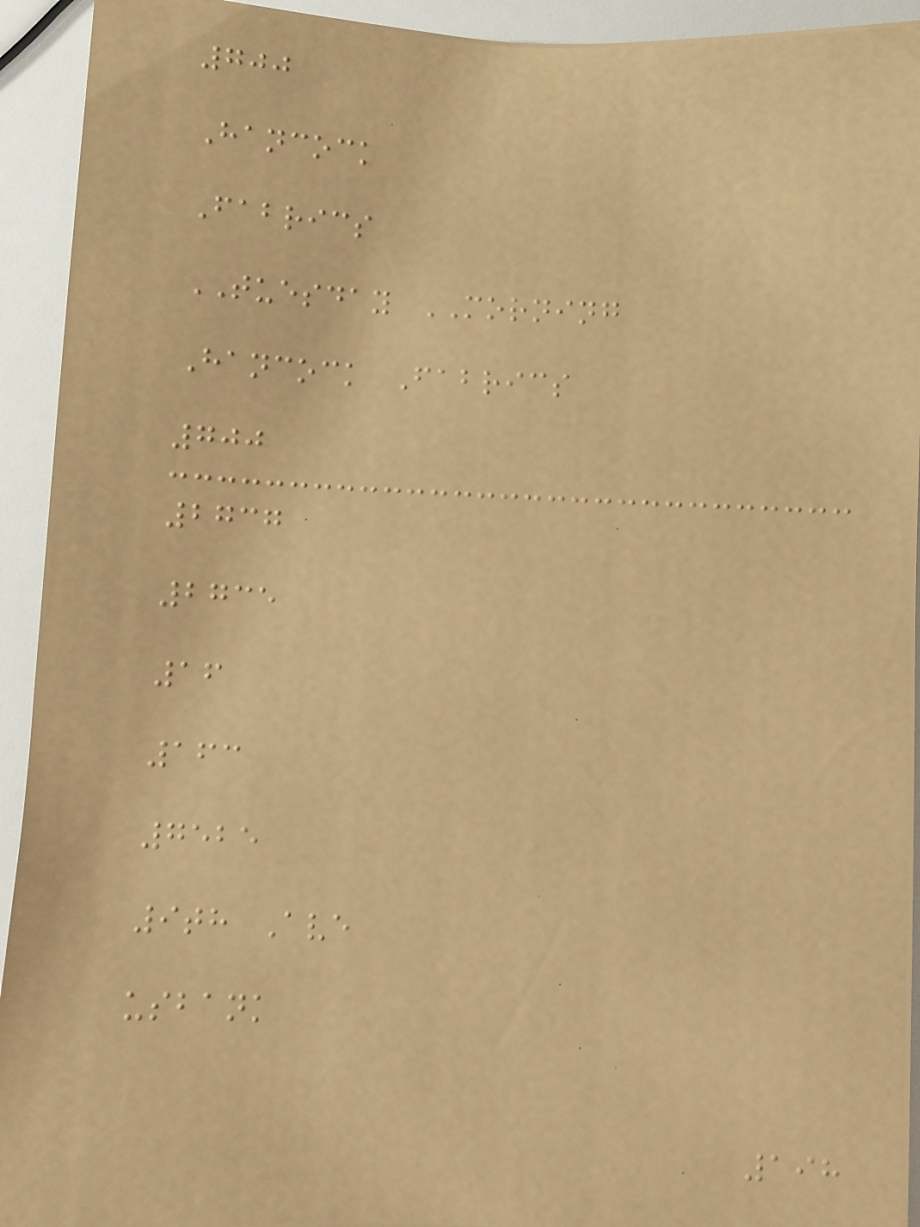700
Hancock
Fabrics
TUESDAY MORNING
Hancock Fabrics
700
2737
2735
16
163
7525
9th Ave
usbank
198
